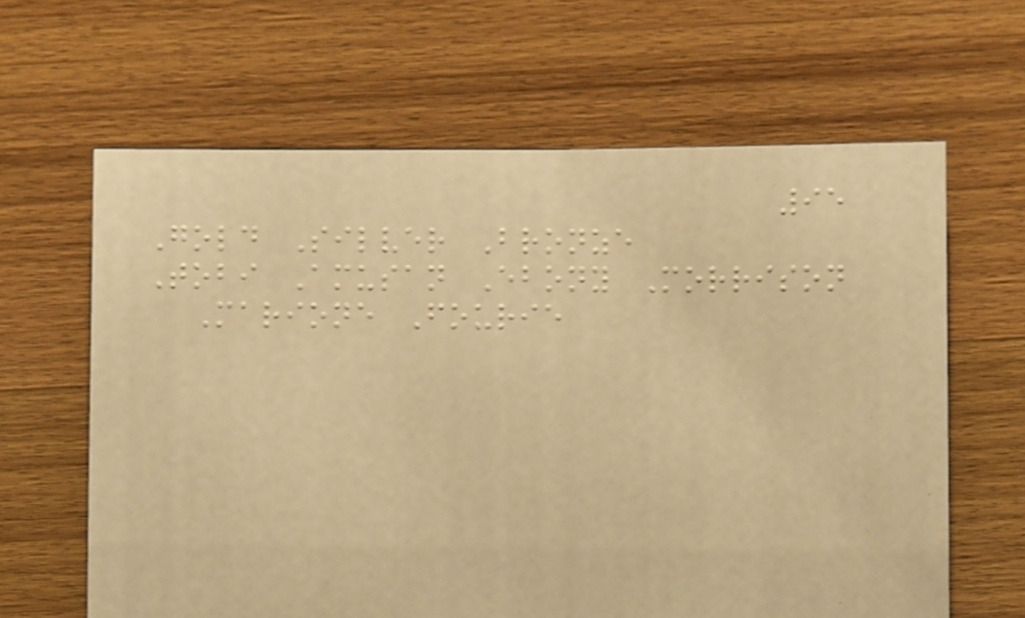95
Gold Silver Bronze
Tobi Amusan Ebony Morrison
Marione Fourie
